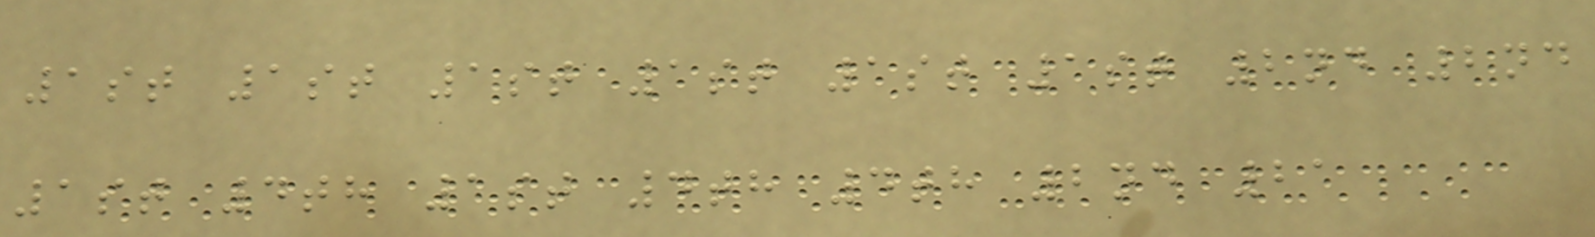1st 1st 1st 1st 1st 1st 2nd 2nd
1st 4th 1st 4th 4th 2nd 21
